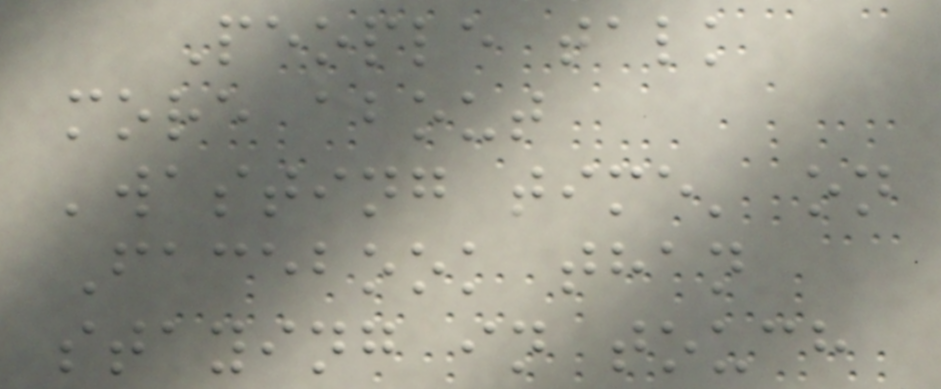People talk
more about
'wasting time' on
Facebook than
staying in touch
